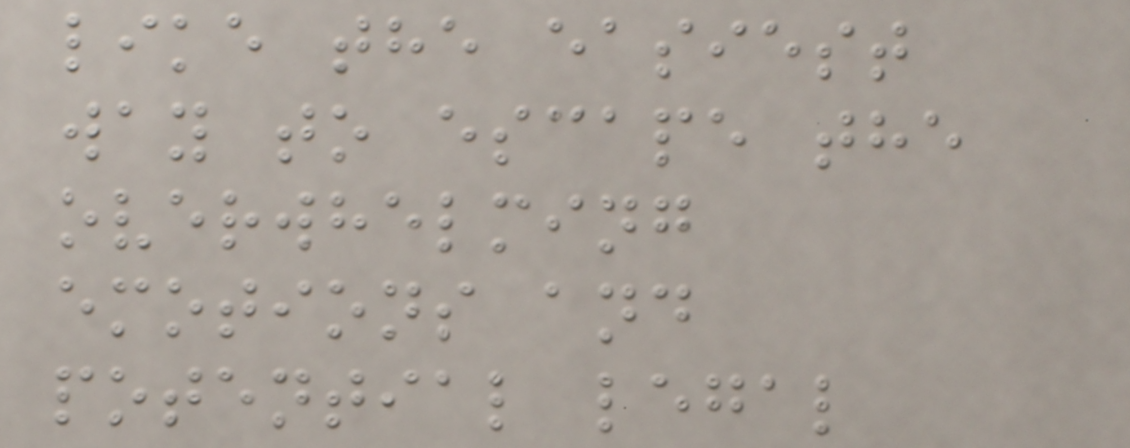like the easiest
way to escape the
overwhelming
emotions and
potential legal
